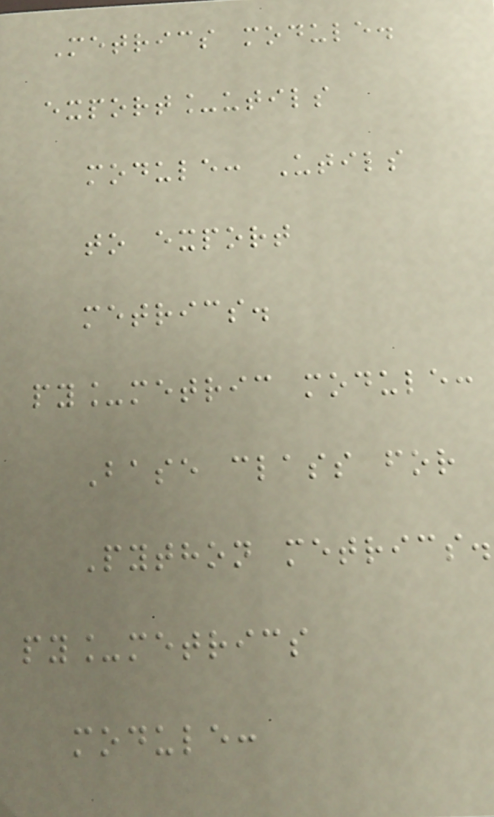Metrics module.
export_utils
module: Utils
to export
metrics.
py_metric module:
Base class for
Python metrics.
py_metrics
module:
